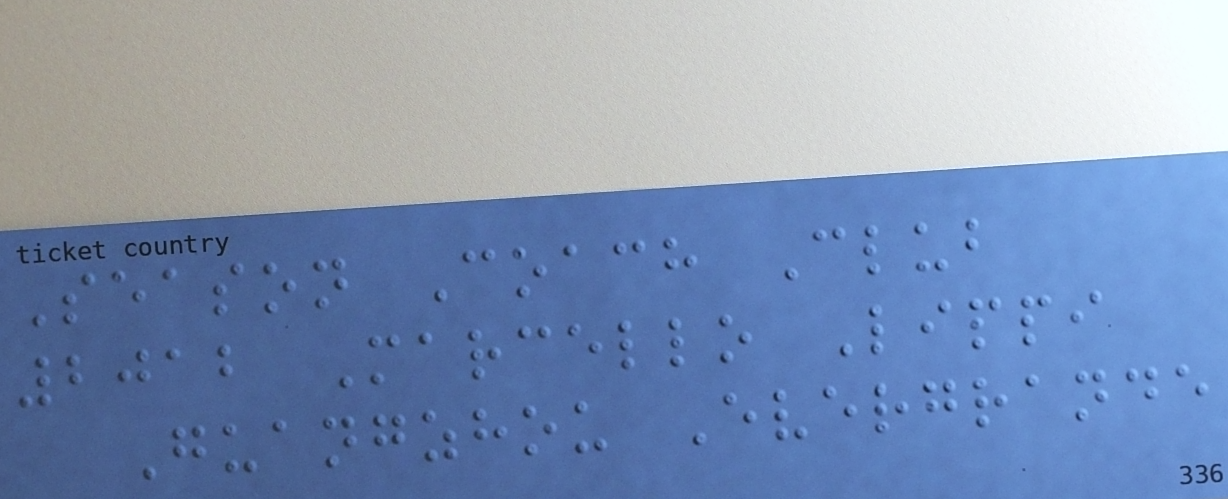Season Coach Club
2012 Marcello Lippi
Guangzhou Evergrande
